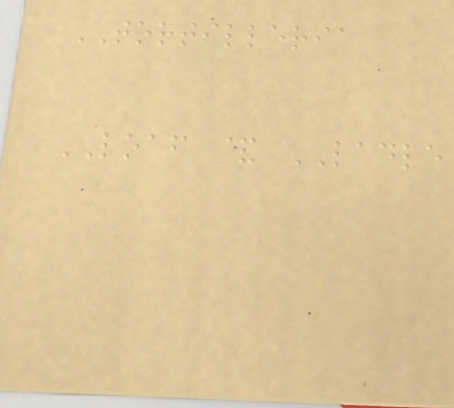TORTILLERIA
LOAF & LADLE
